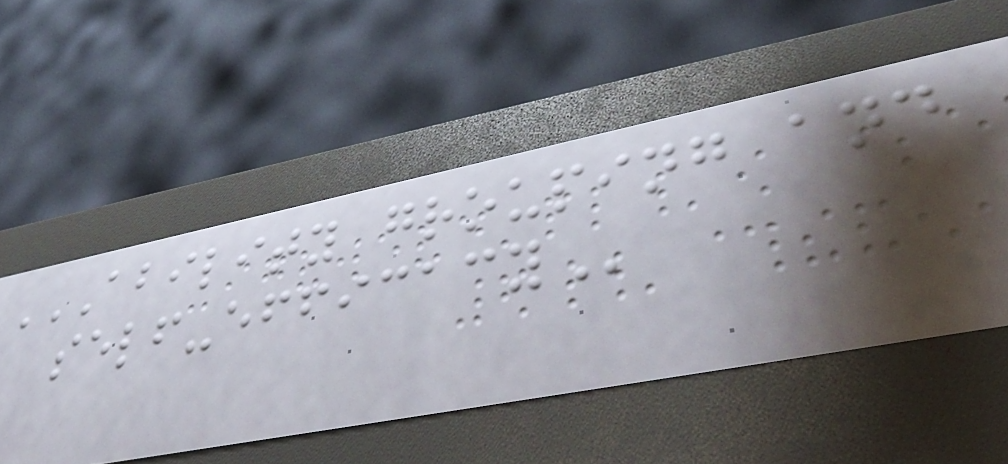ABILITY GROUPING AND
SELF-EFFICACY
